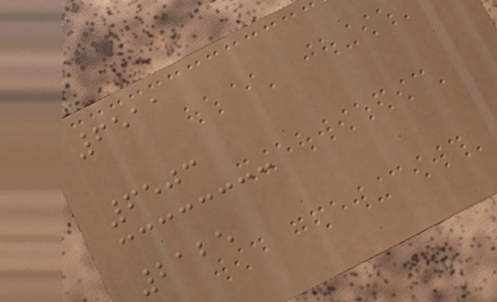6511
6503
2125
